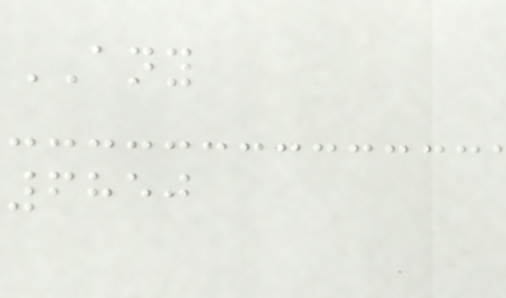ANY
6850
